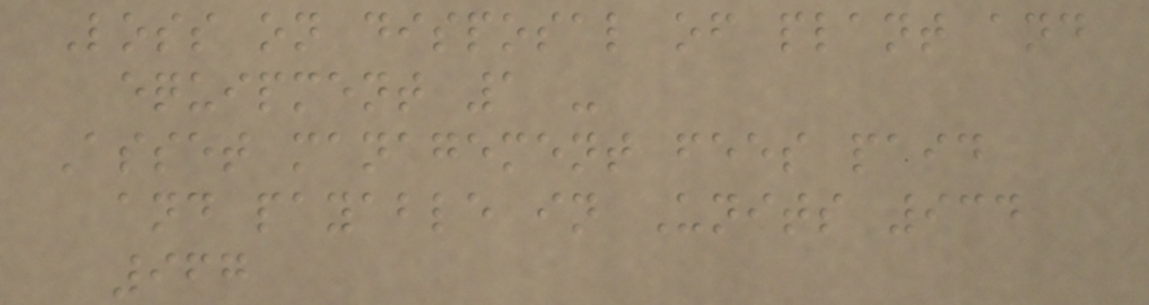Loss on disposal of plant and
equipment 1 -
Asset management fees paid
and payable in Units 934
967
